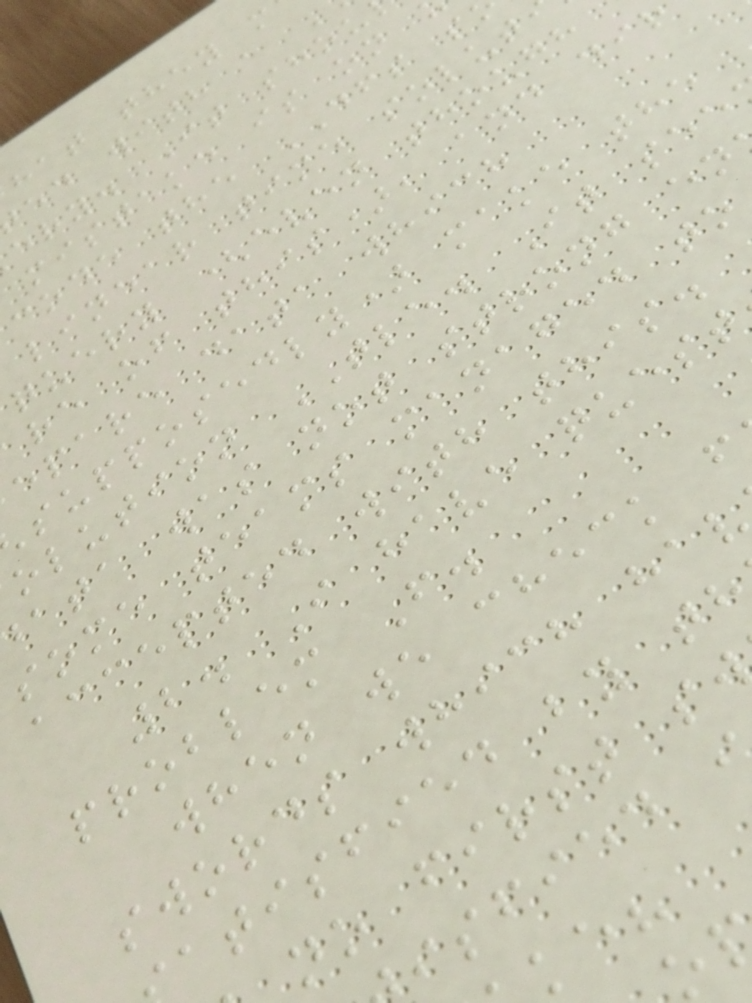hat they m
ed with a
ery. It shou
mistake is on
code the DFS s
linear time solut
query (even though
re of this), and dir
epare data which
supposedly) make the
olution TLE. It see
ata was not strong en
some teams managed to
accepted with this.
2. I have quest
problem F.
when we check f
swords which hav
atisfied by t
no first s
